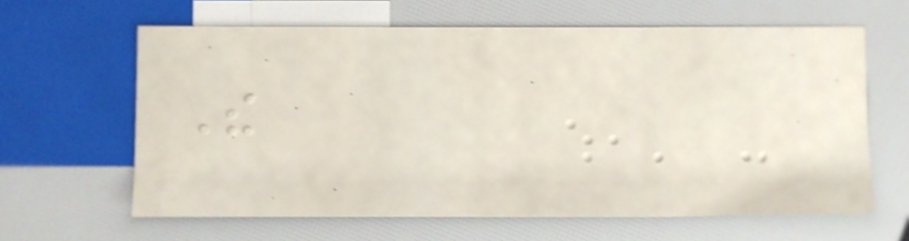The
